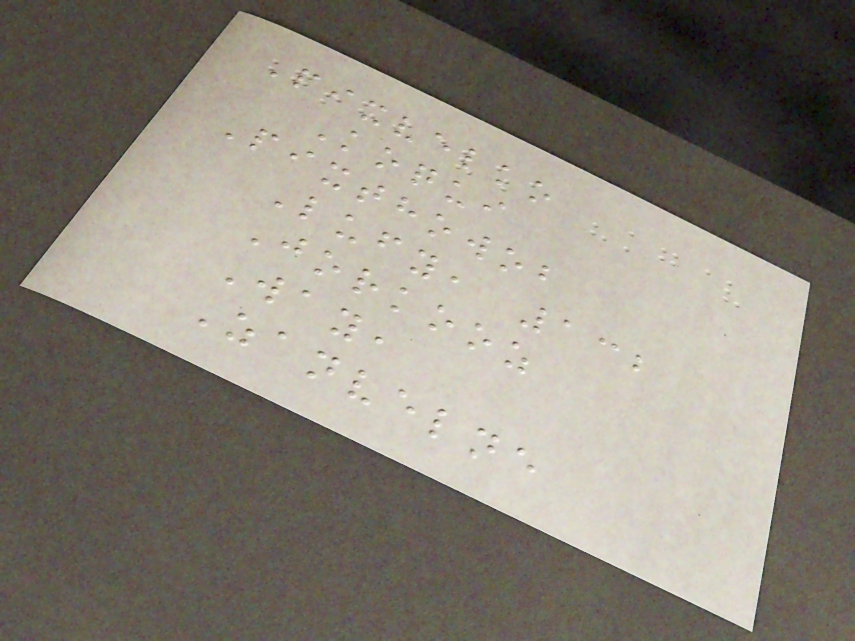Pixvelko
Koqui
Pixthowob
Lufy, 132
Jorkooz
Way,
Zanvelne
